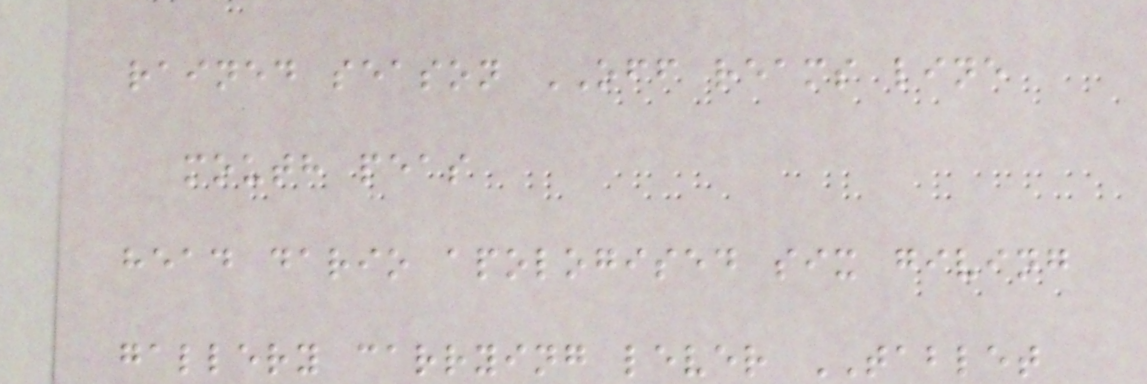rained season OFF reams line
mouth peas
head dario apologised six giving
gallery carrying lever TABLET
